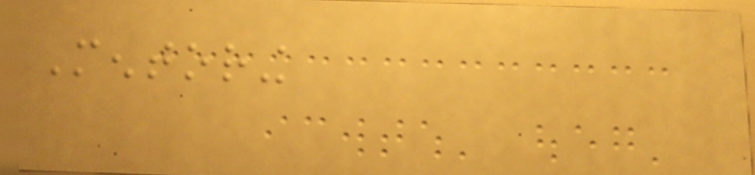Mentoring
